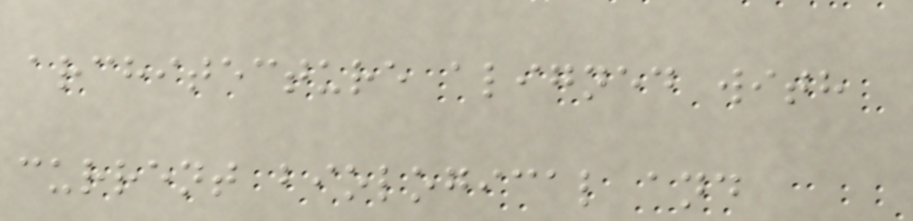architecture aligned with
current biological and
